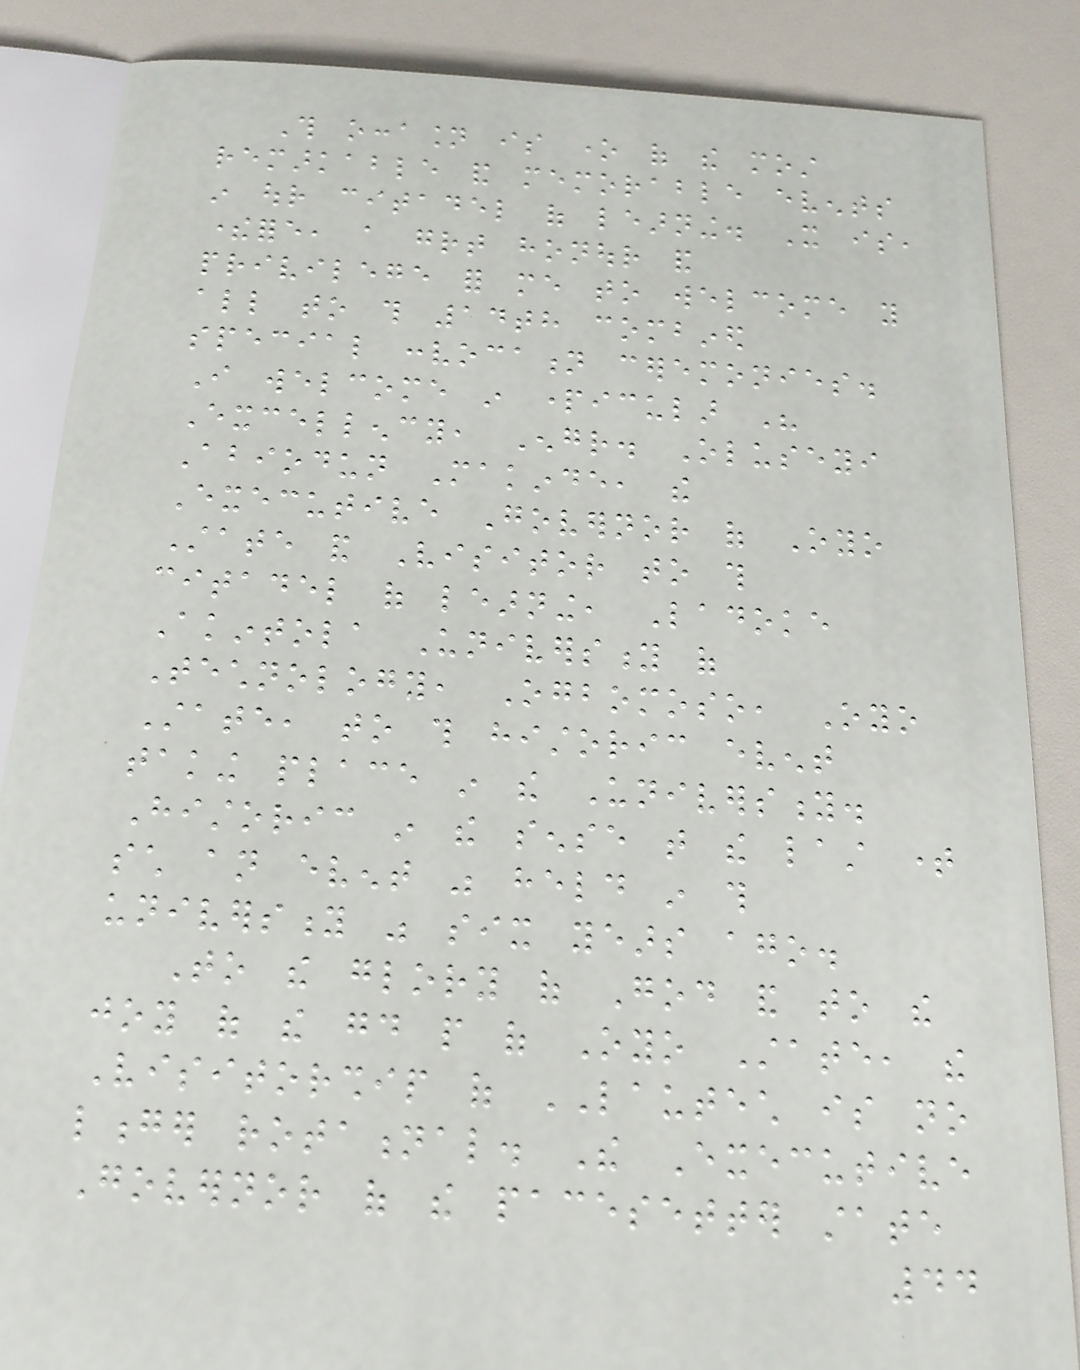This occasion is one of the most
remarkable and memorable events
in our citadel of learning. It is,
therefore, a great honour and
privilege for me to welcome you
all to this 14th combined
special convocation ceremonies.
I welcome in particular His
Excellency, Engr. Oluseyi
Abiodun Makinde, the
Executive Governor of Oyo
State and Visitor to this
citadel of learning, Ladoke
Akintola University of
Technology, Ogbomoso, Oyo
State, to this historic event
taking place in the University.
Historic in the sense that the last time
such an event was held in this
university was six years ago.
To the glory of God and to the
joy of the good people of Oyo State, the
Visitorship of LAUTECH is no
longer rotational. The Executive
Governor of the pacesetter state
44
